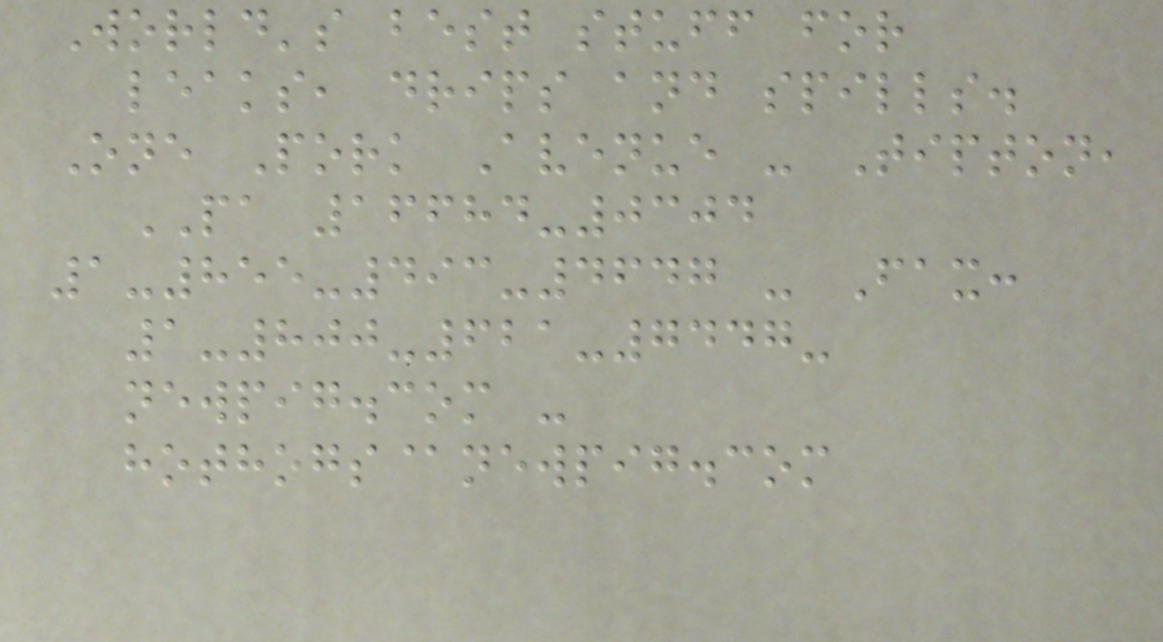World's best stuff for
leaks, drips and spills.
One Pork Avenue - Tipton,
PA 16684-0304
1-855-493-4647 - Fax:
1-800-621-7447-
newpig.com -
hothogs@newpig.com
